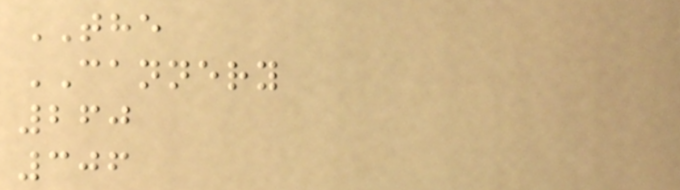THE
CANNERY
260
306
